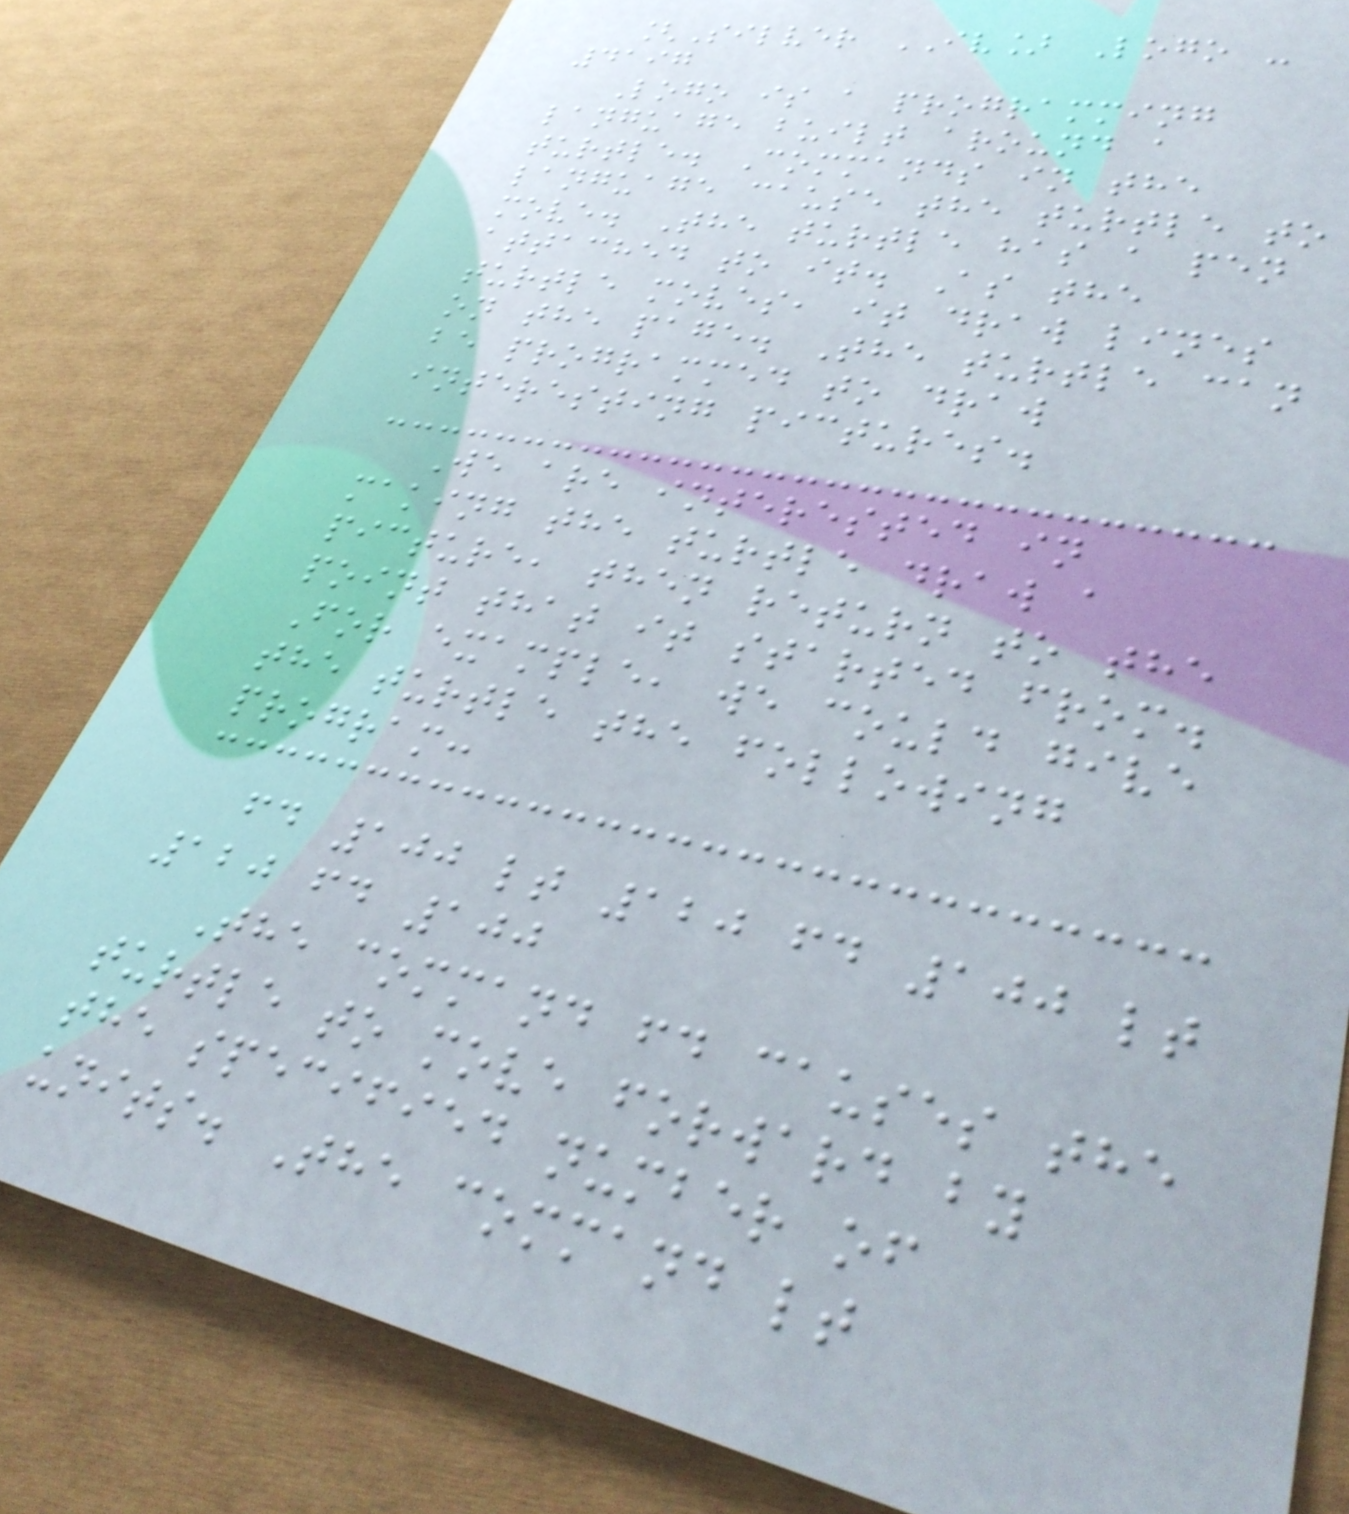[Silver IV] Logo -
4197
Logo is a programming
language built around a
turtle. Commands in the
language cause the turtle to
move. The turtle has a pen
attached to it. As the
turtle moves, it draw lines
on the page. The turtle can
be programmed to draw
interesting pictures.
We are interested in
making the turtle draw a
picture, then return to the
point that it started from.
For example, we could give
the turtle the following
program:
fd 100 lt 120 fd 100 lt
120 fd 100
The command fd causes the
turtle to move forward by
the specified number of
units. The command lt
